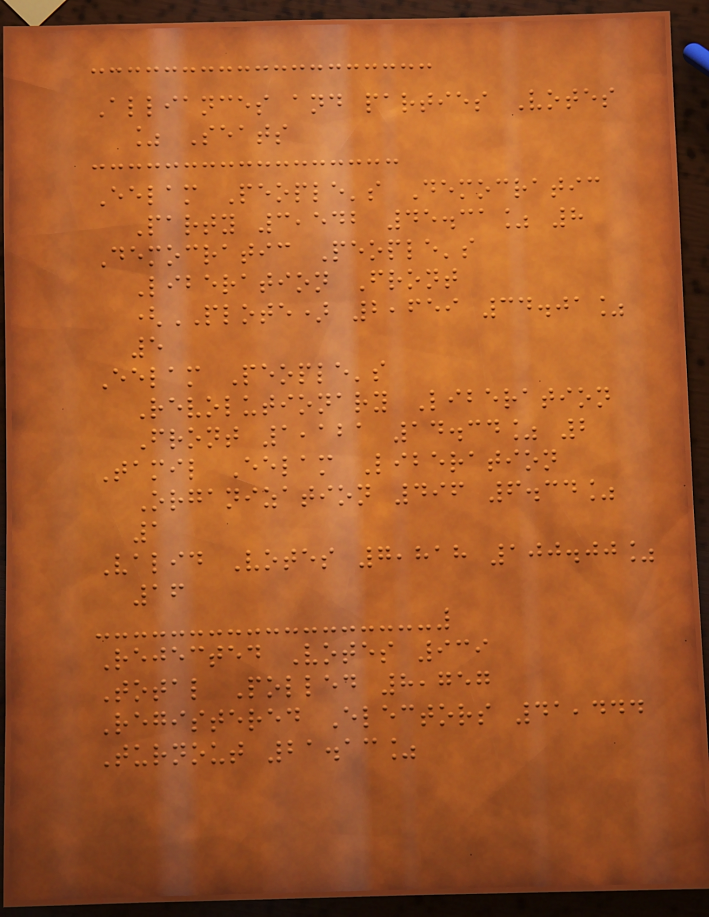Alliances and parties Votes
% Seats
Eelam People's Democratic
Party 3,542 45.31% 8
Democratic People's
Liberation Front
(PLOTE) 2,659 34.01%
5
Eelam People's
Revolutionary Liberation
Front 1,121 14.34% 2
Tamil Eelam Liberation
Organization 496 6.34%
1
Valid Votes 7,818 100.00%
16
Rejected Votes 939
Total Polled 8,757
Registered Electors 41,444
Turnout 21.13%
